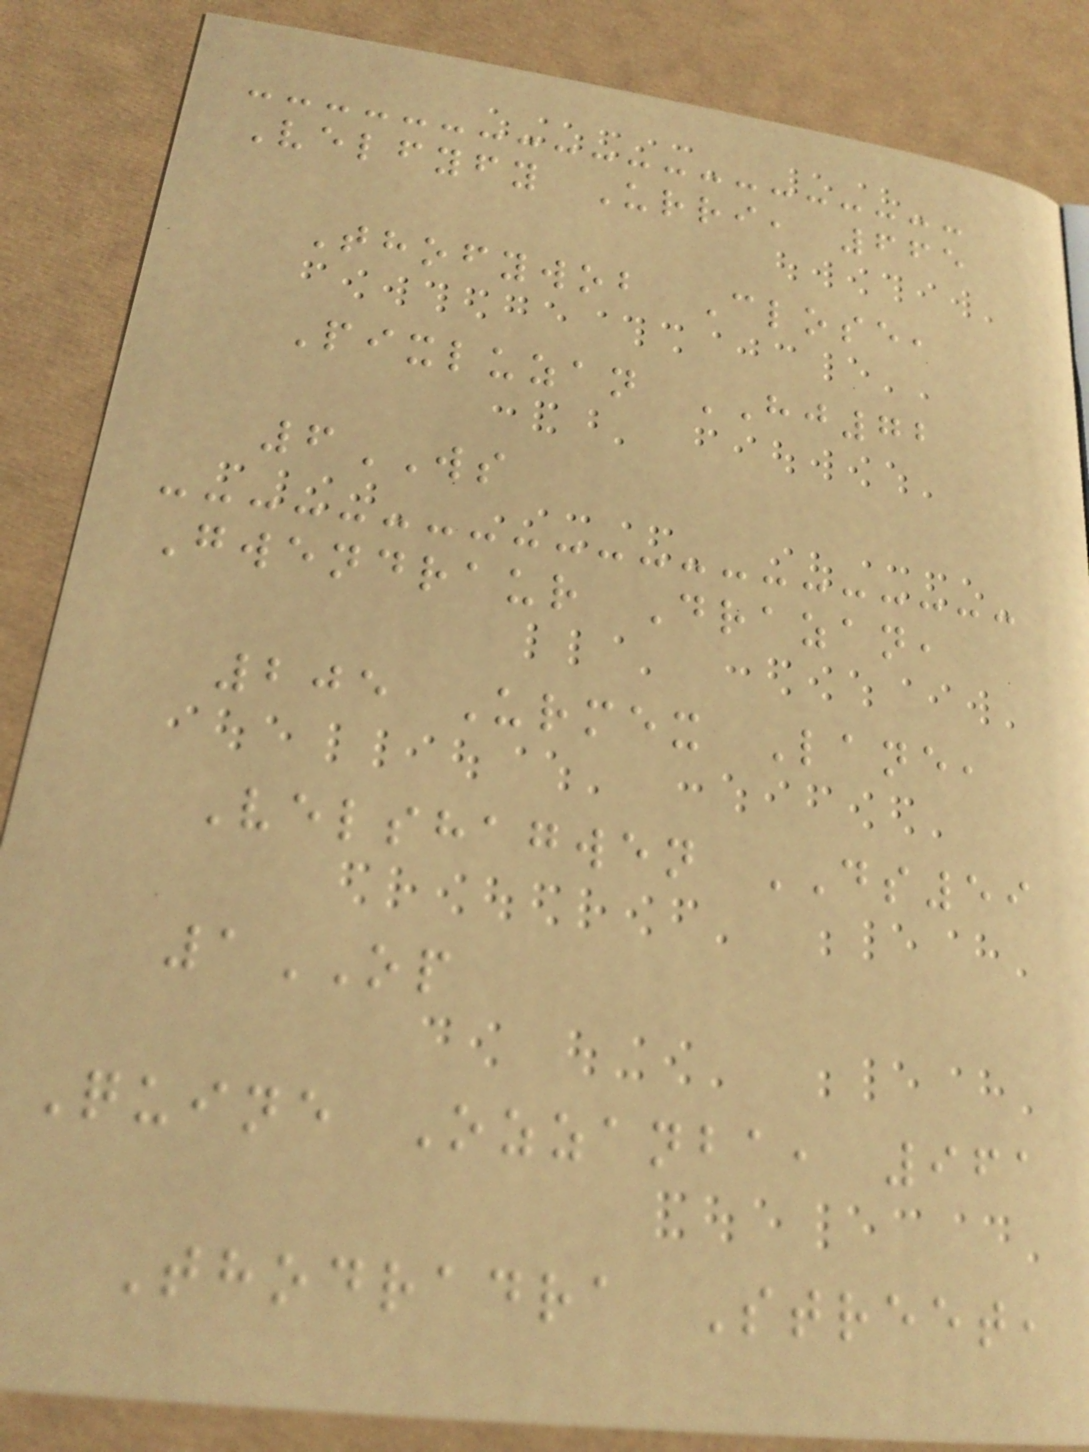Velfyfy Urri, 665
Thofywob Close,
Pixluzan HJ72
6WS
Gwendraur Drazan,
205 Urmex Lane,
Velshagwen DS59
1OP
Quine Ozzanba, 961
Thodradra Street,
